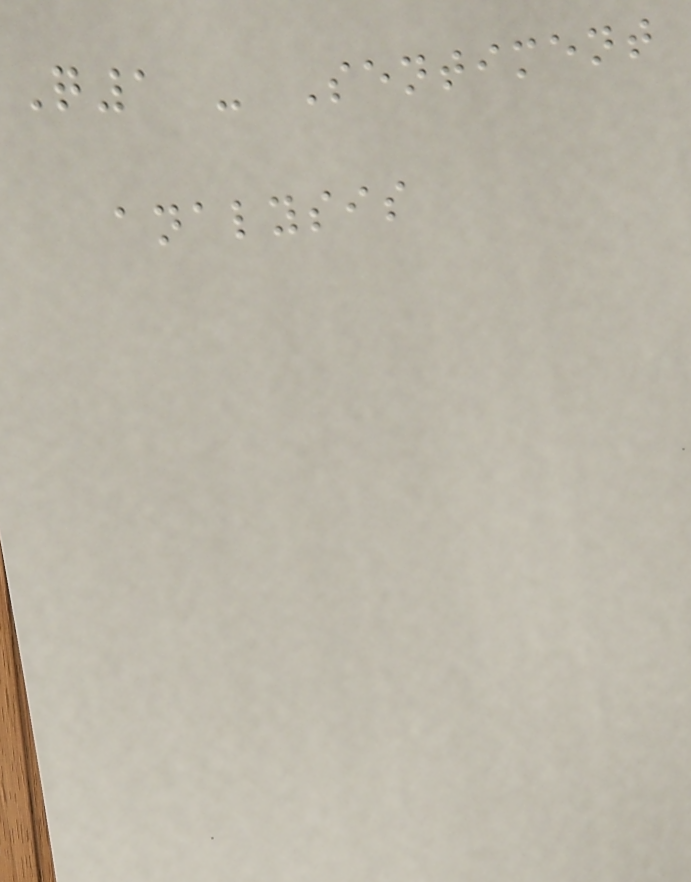Q1 - Sentiment
analysis
